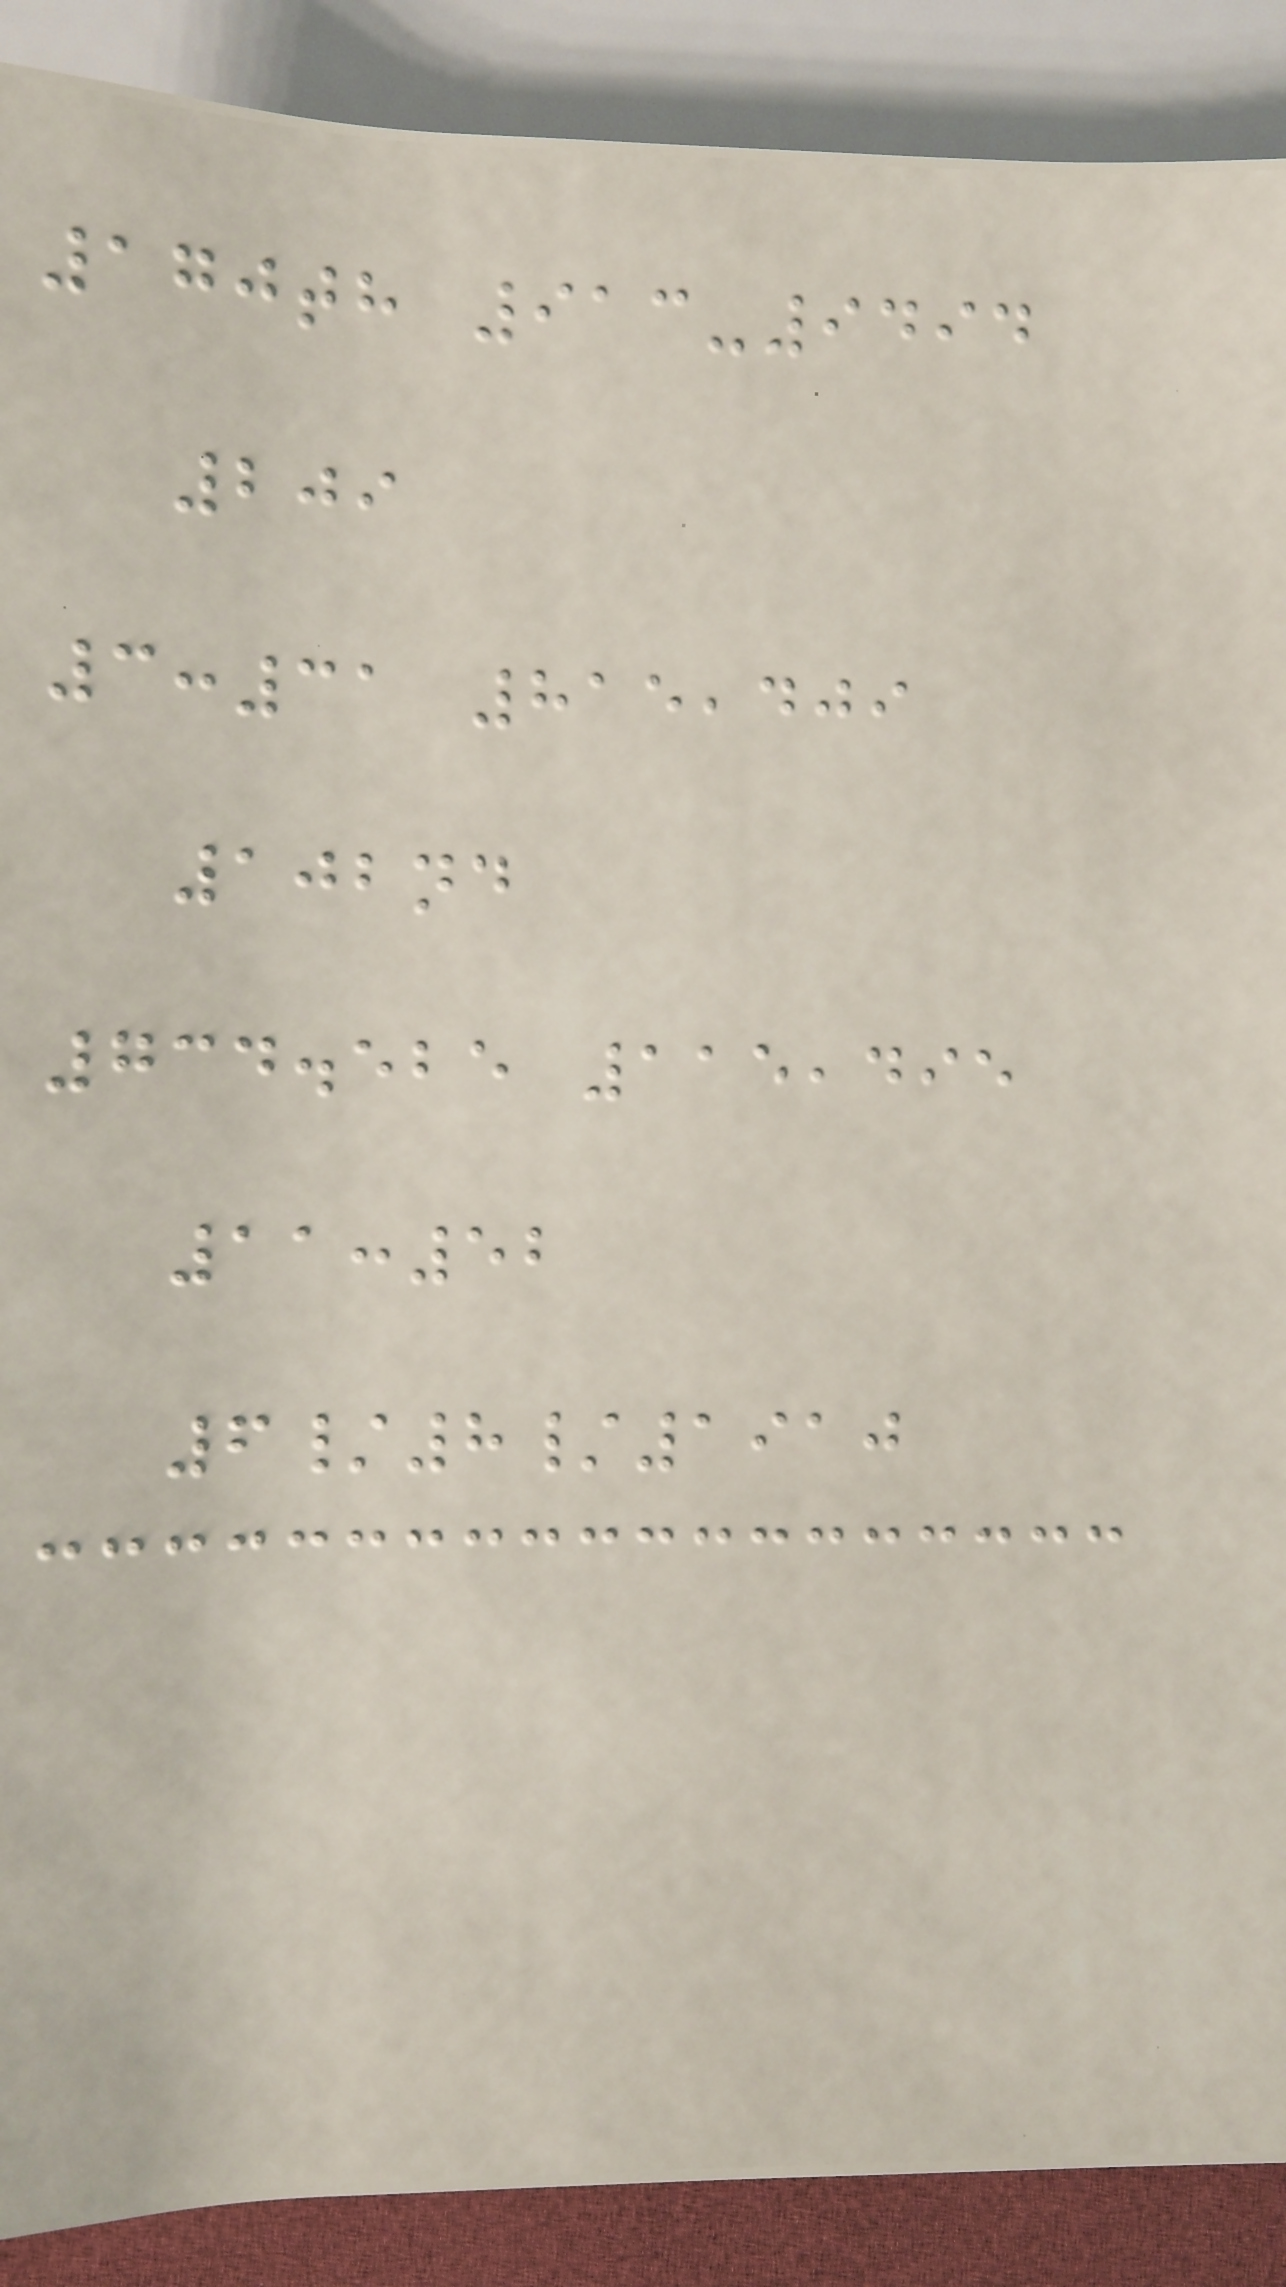170th 913-9494
209
3:31 815,409
102nd
734.525 115,495
11:52
6/8/1910
